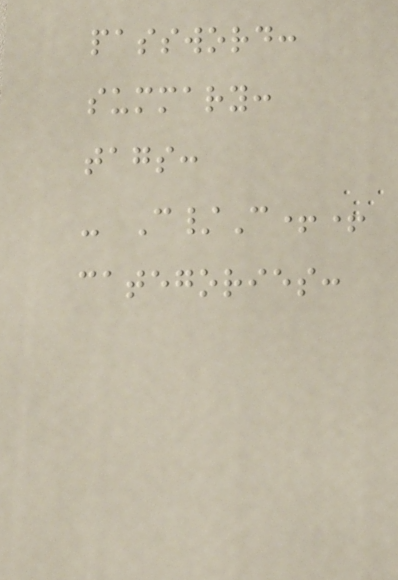password:
summary:
tags:
- C/C++
categories:
